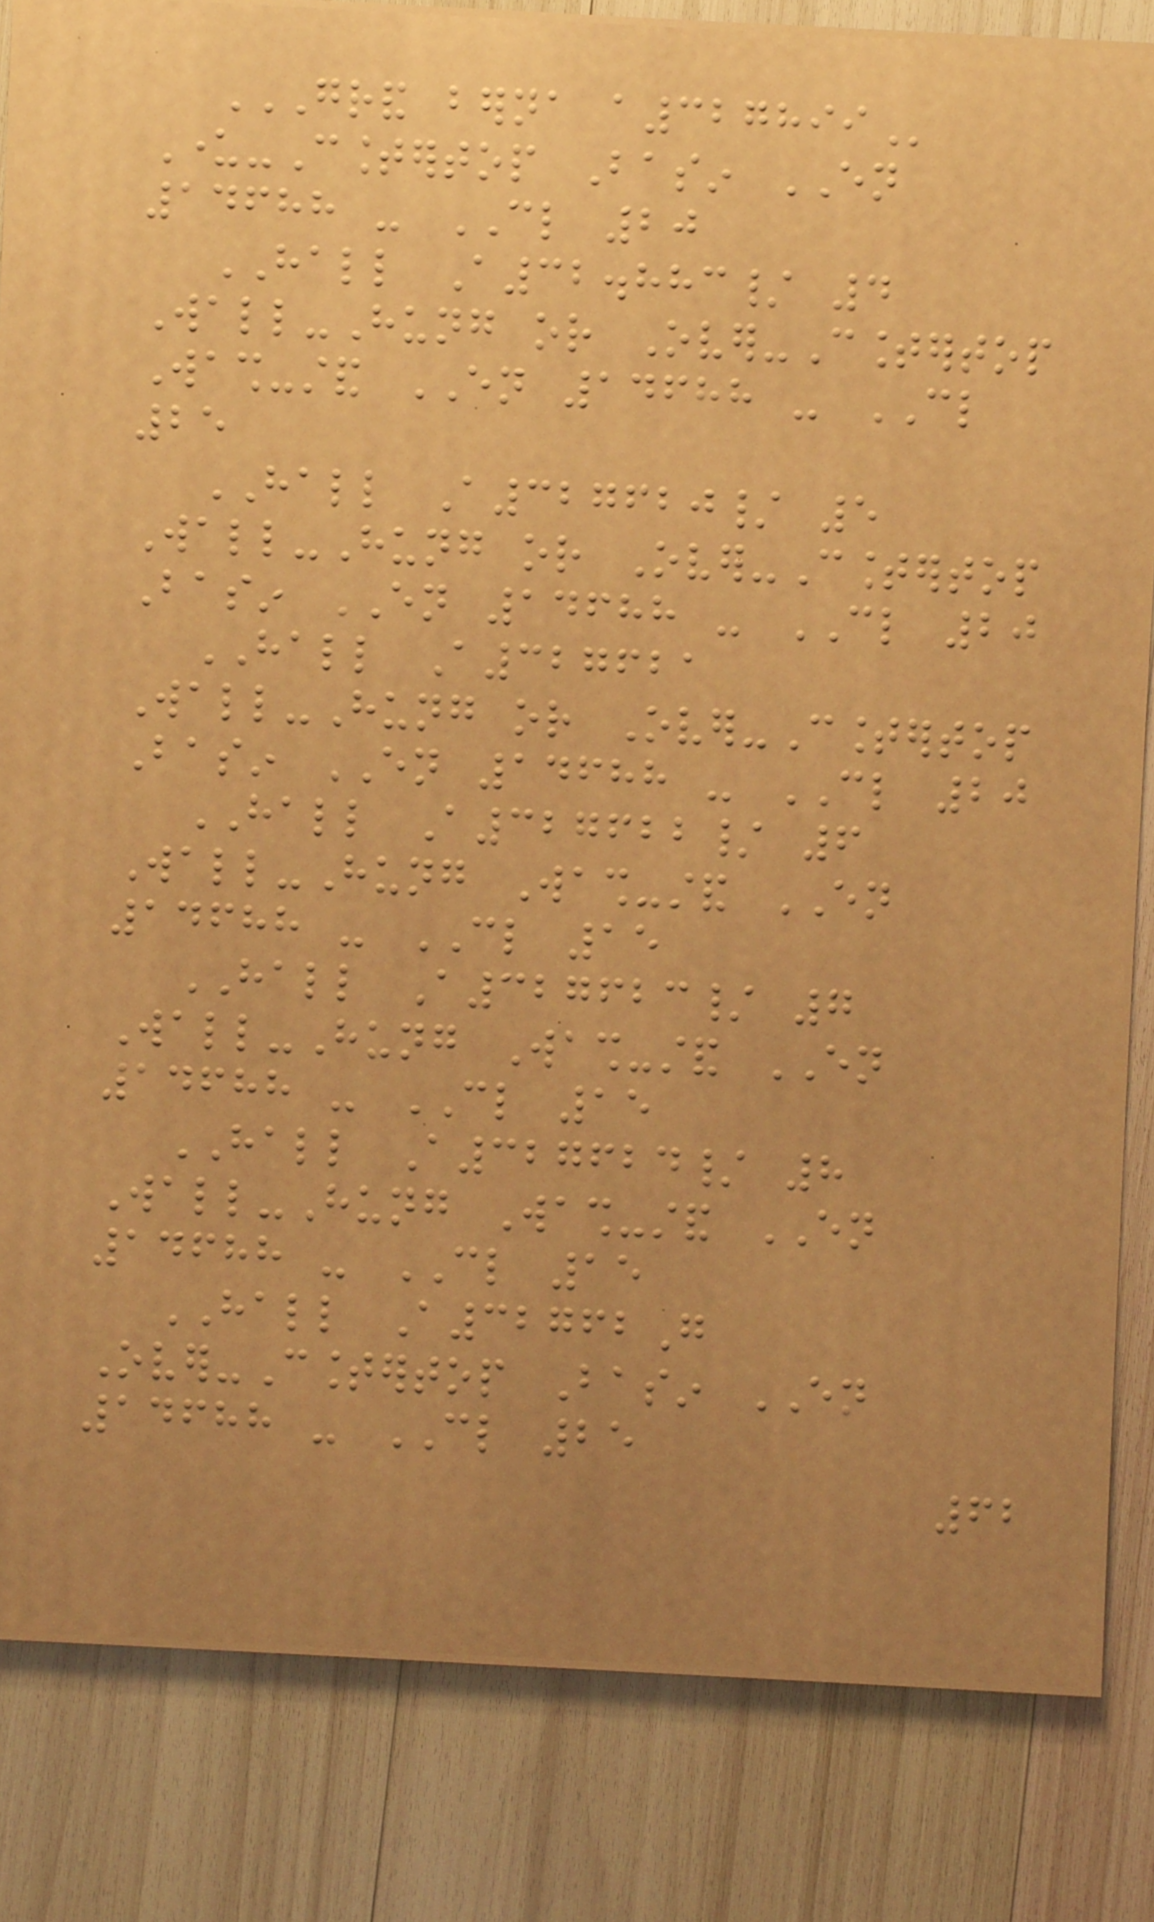GRAND BERNA A327899
Under-Countertop Basin EN
14688 - CL 20
HALL A32.883/ 4
Wall-Hung or Over-Countertop
Wash-stand EN 14688 - CL
25
HALL A327620/ 5
Wall-Hung or Over-Countertop
Basin EN 14688 - CL 20
HALL A327621
Wall-Hung or Over-Countertop
Basin EN 14688 - CL 20
HALL A327622/ 6
Wall-Hung Wash-stand EN
14688 - CL 15
HALL A327623/ 7
Wall-Hung Wash-stand EN
14688 - CL 15
HALL A327624/ 8
Wall-Hung Wash-stand EN
14688 - CL 15
HALL A32762G
Over-Countertop Basin EN
14688 - CL 25
62
